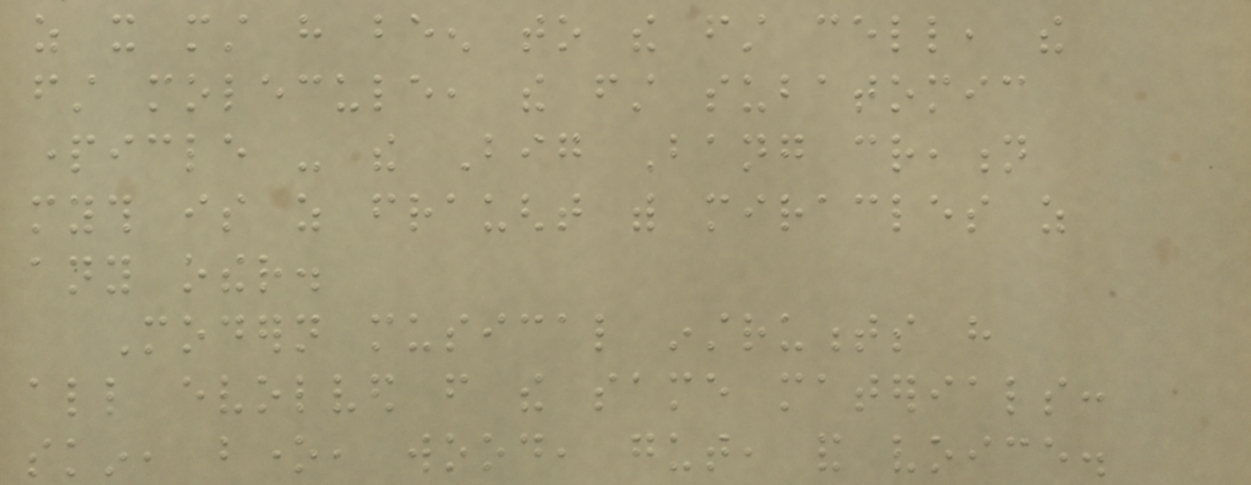as it must have been to the first cell, the
first molecule, the first subatomic
particle - the Big Bang creation
myth is as fraught with miracles as
any other.
Modern musical instruments have
all evolved from the same materials:
skin, bone, wood, gut, and voice.
